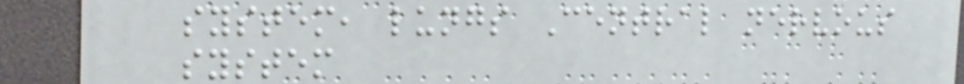system, lungs Central nervous
system
